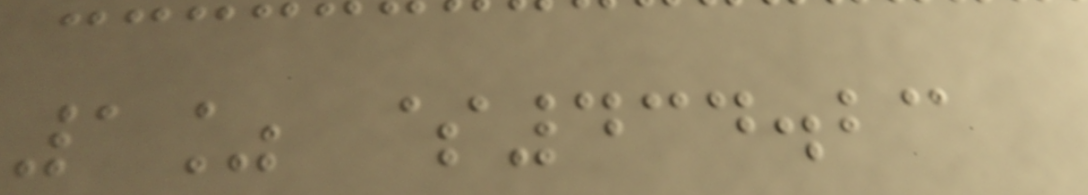1% $434.23
